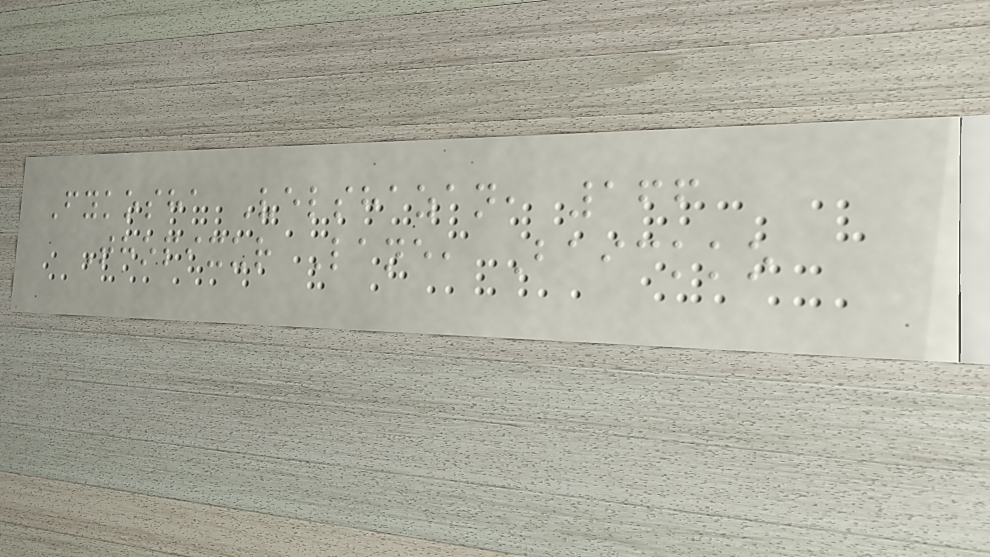Fykosha Velshazan, 166
Thopixur Lane, Baickko
